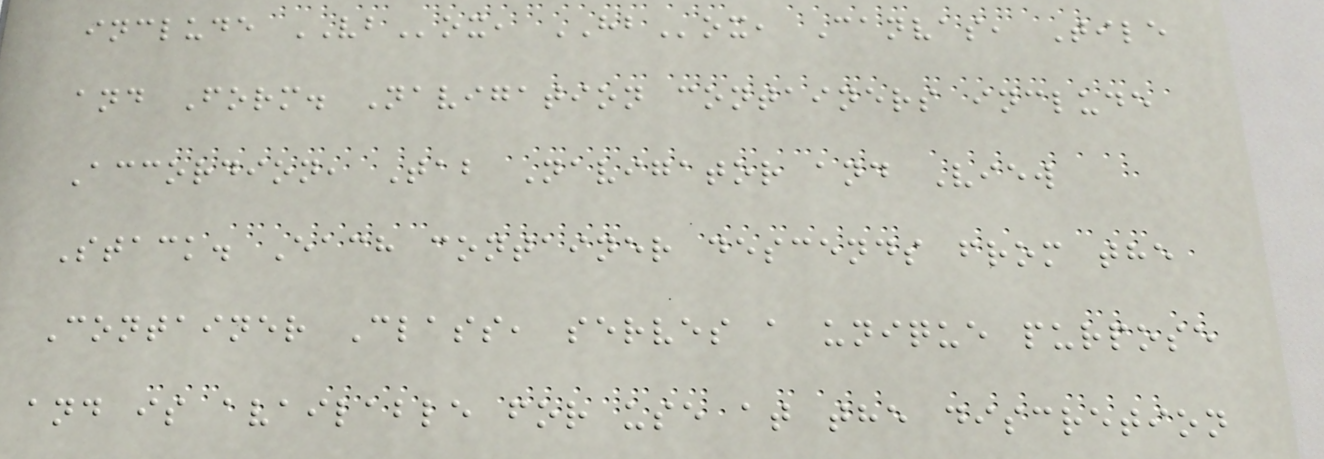include VBox, HBox, Canvas, Tile
and Form. Navigation containers include
Accordion, Tab Navigator and View
Stack. Each container descends from the
Container Class, serves a unique purpose
and is available for use at the discretion
